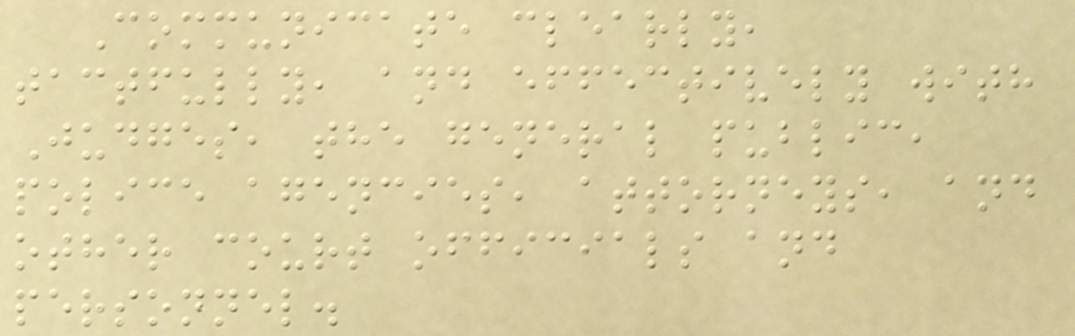Communicate clearly,
tactfully, and effectively with
Judges, the general public,
police agencies, attorneys, and
other court officials and
personnel.
